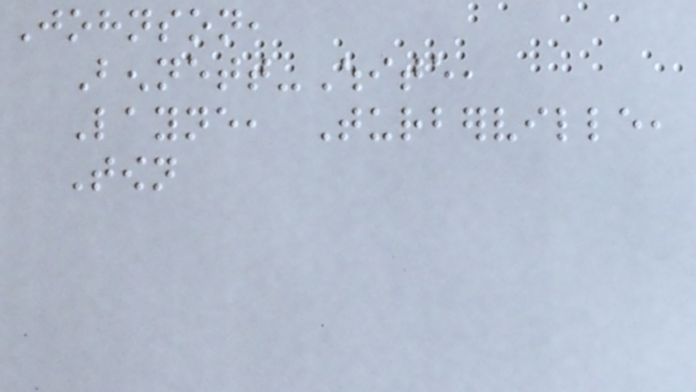Johnson,
Bennett-White,
Layne, Turberville,
Town
